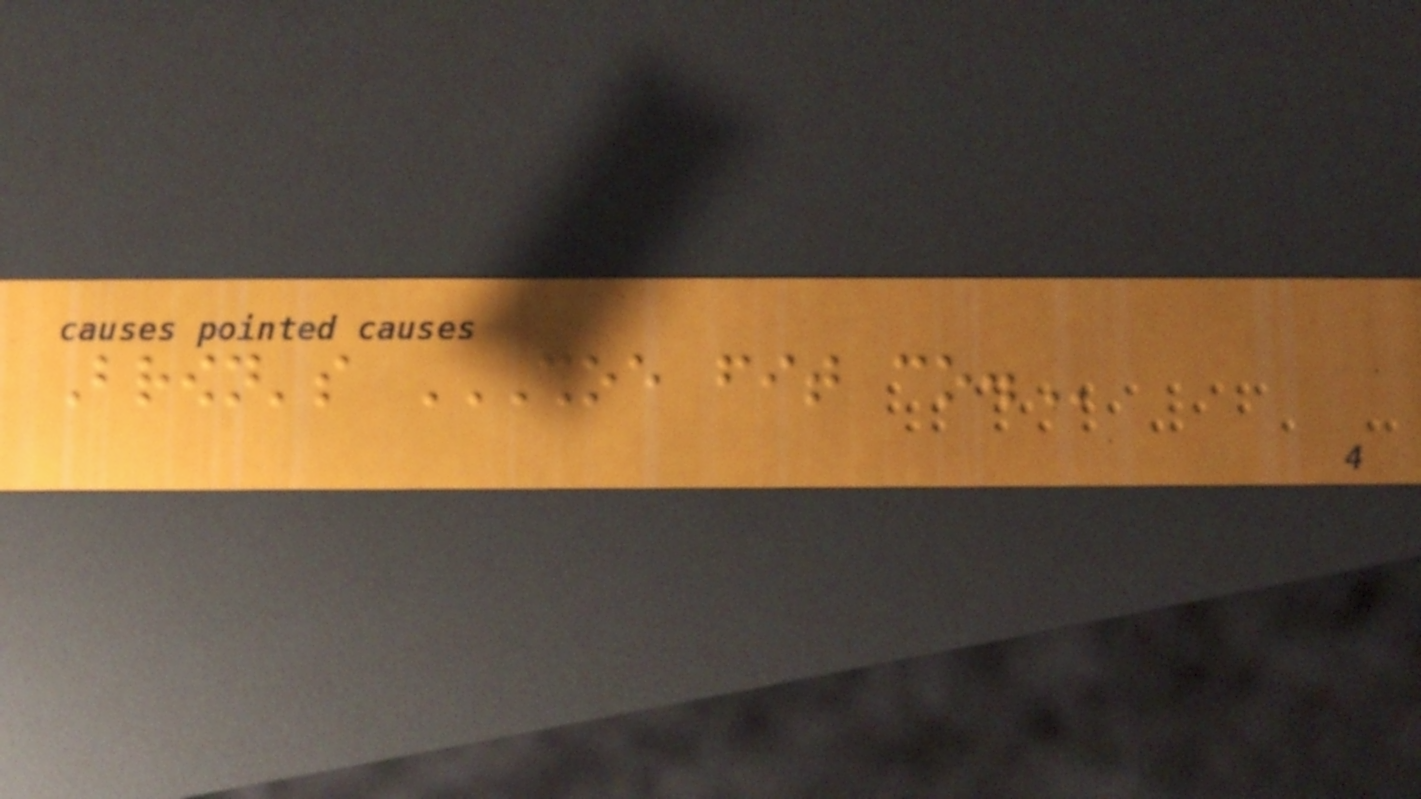Brown's SHOE FIT CO.
